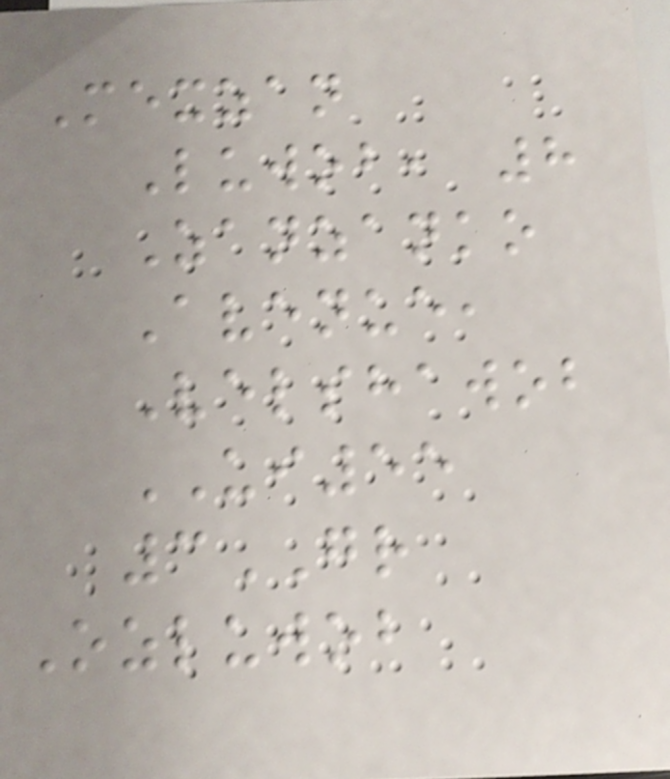Mexzan
Luwob, 8
Zanzanko
Avenue,
Velshawob
UI55
3GR
Ozluwob
